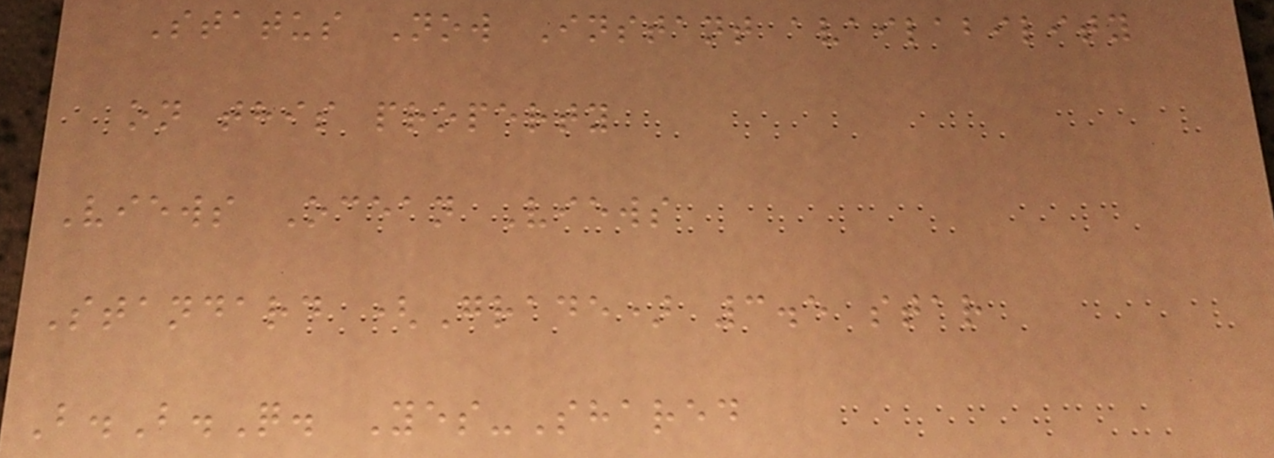Status Now Instant availability
on this property
Views Ocean Views
Standard (Grade) 3.5 star
B.B.Q. Yes-Shared
